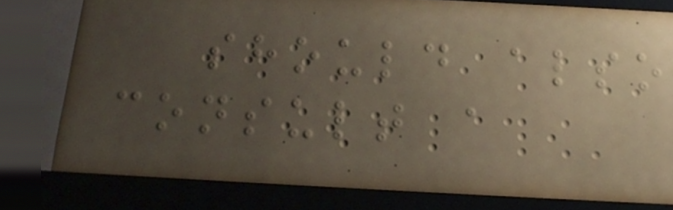should also
consult a
